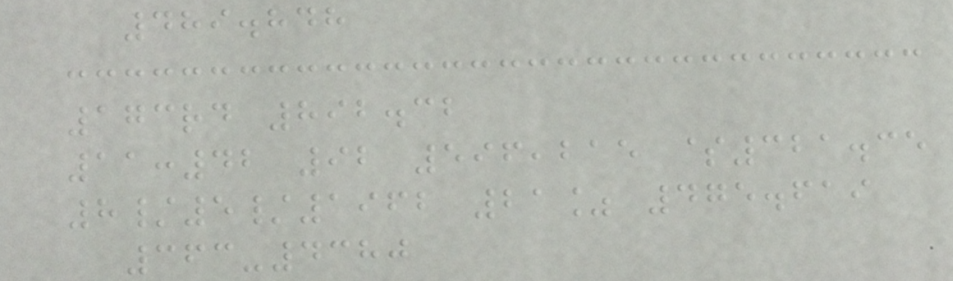489.848
173rd 892.32
11:42 92 596,215 $321.35
8/5/1962 21% 475.619
363-4380
